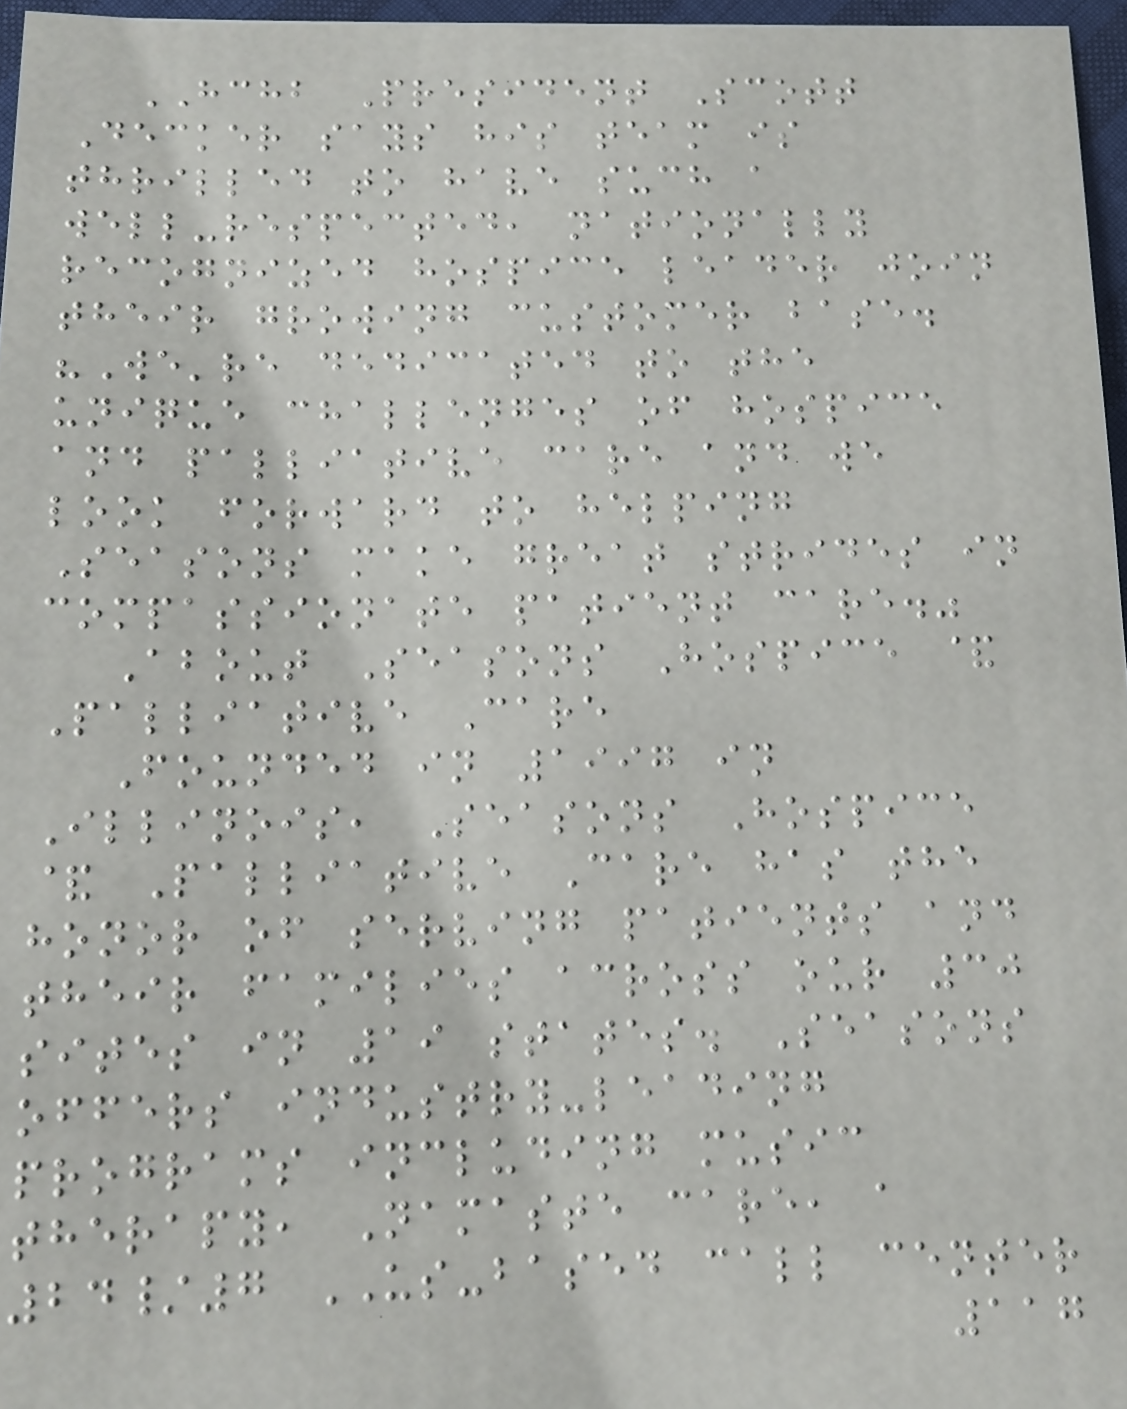HCHB President Scott
Decker says his team is
thrilled to have such a
well-respected, nationally
recognized hospice leader join
their growing customer base.
"We're dedicated to the
unique challenges of hospice
and palliative care and we
look forward to helping
Seasons make great strides in
compassionate patient care."
About Seasons Hospice &
Palliative Care
Founded in 1997 in
Illinois, Seasons Hospice
& Palliative Care has the
honor of serving patients and
their families across our 30
sites in 19 states. Seasons
offers industry-leading
programs including music
therapy, Namaste care, a
24/7 US-based call center
117
